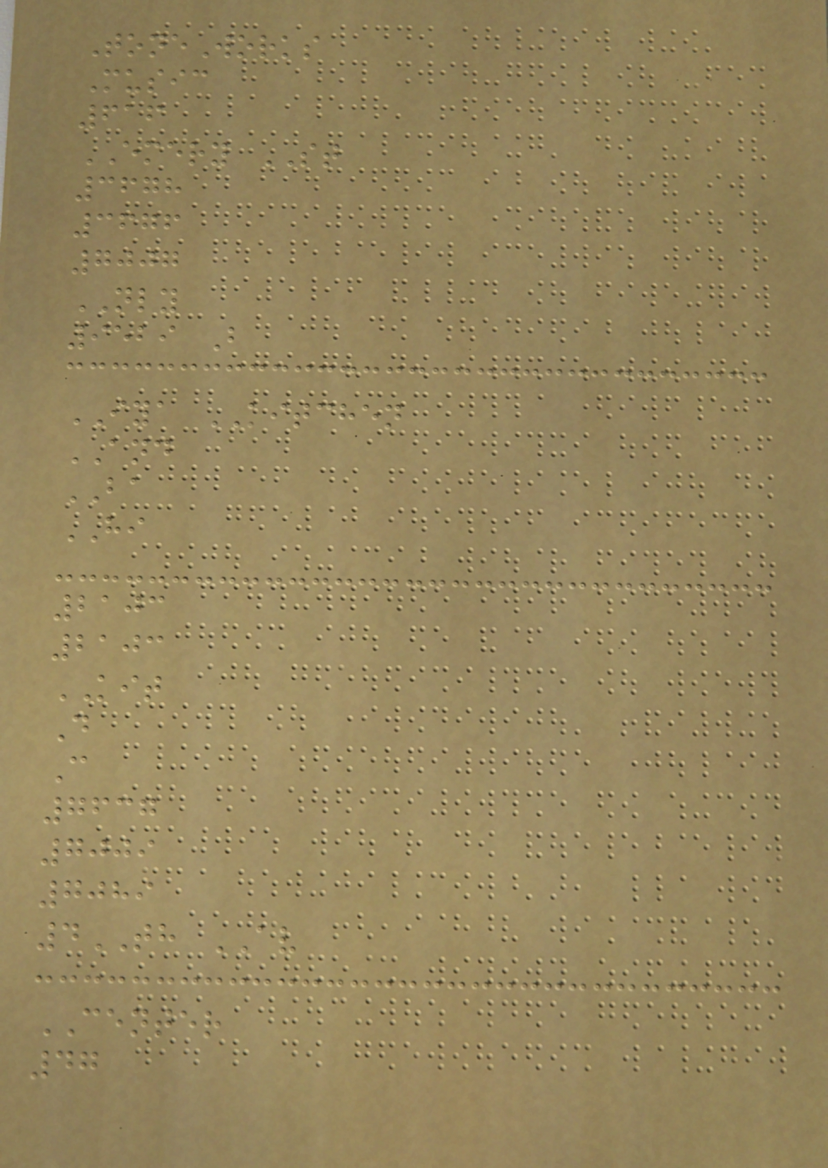ToneWorks
Music
616
EMERY ST
3678
3676
7007
NLY
9529 B
IYA KITCHEN
AND
BA
HI
2103
2103
KIT
D
C
7637
7009
7089
4TH AV
CENTER
47
